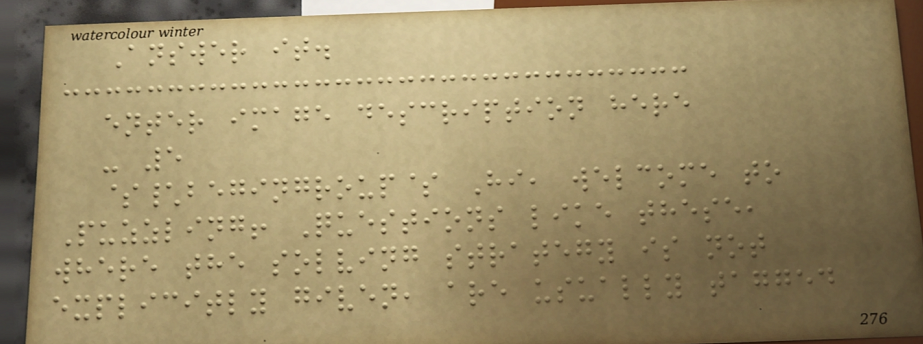Answer it.
enter image description here
- 5
$\begingroup$ Hi, welcome to
Puzzling! Questions like these,
where the solving strategy is not
explicitly given, are usually tagged
